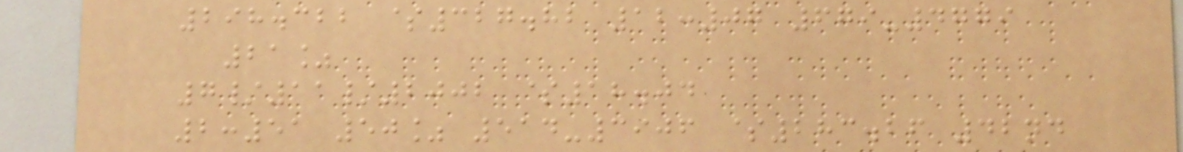298.322 $327.82 12:07 679-4779
21%
7/11/2002 $18.04
2:51 50% 514-3906 $283.26 42nd
